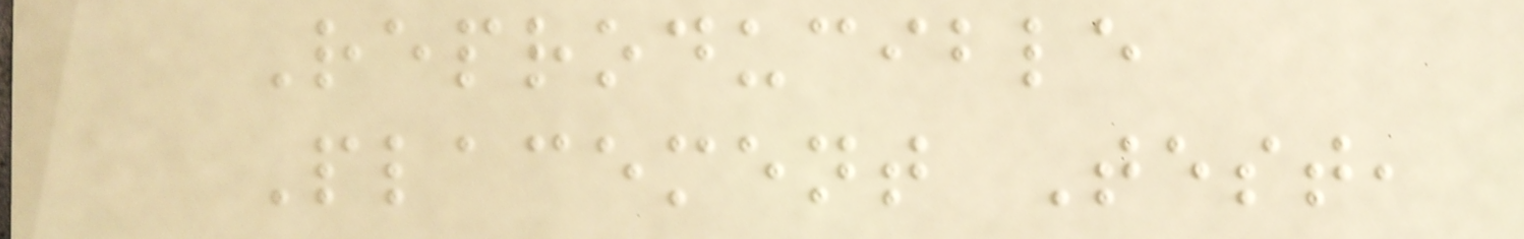Reproducible
Placement Test,
